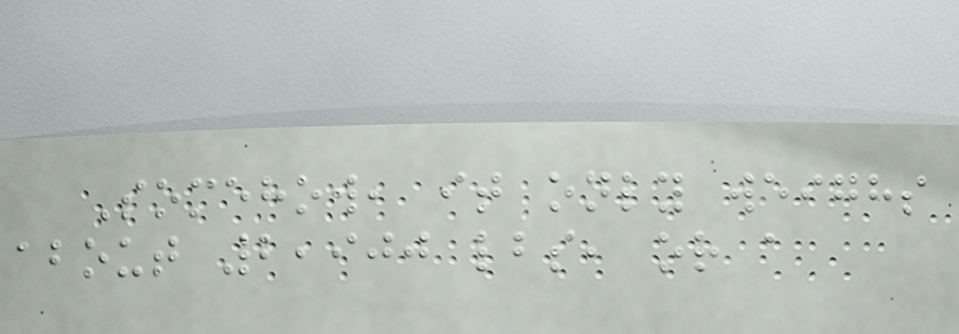Somehow, it only weighs
about 2,900 lbs, or a
